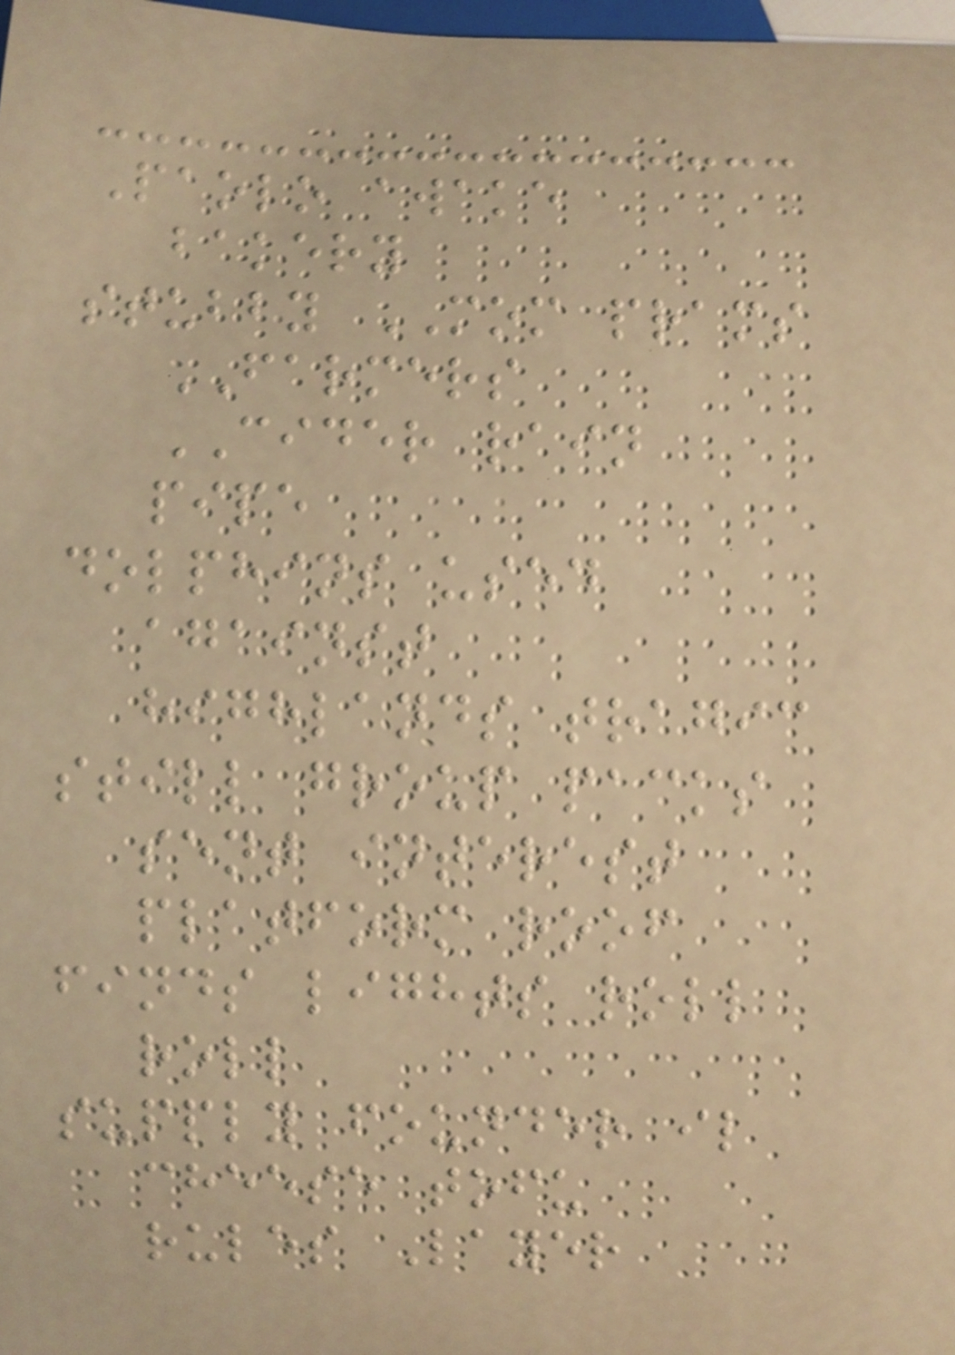Paolo awake
bakery
stubby MOM prams
FARMERS
CIDER rain
pipe
dolphins used
against
highlands tragic
still group packs
sent interest
platform roof
finds lights roll
roll
supply founder il
cheese tofu
rules Layer
